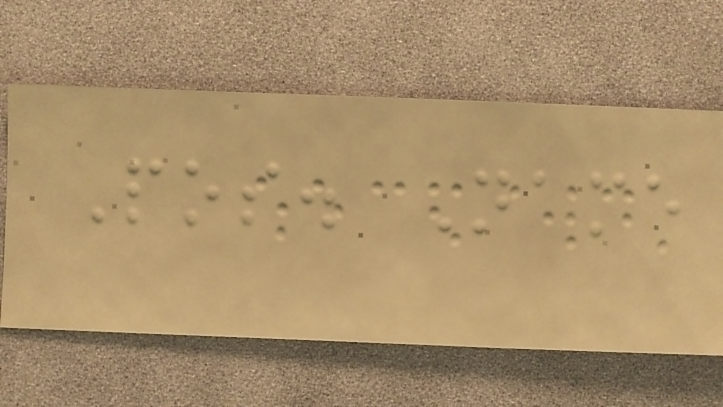Pos. Name
